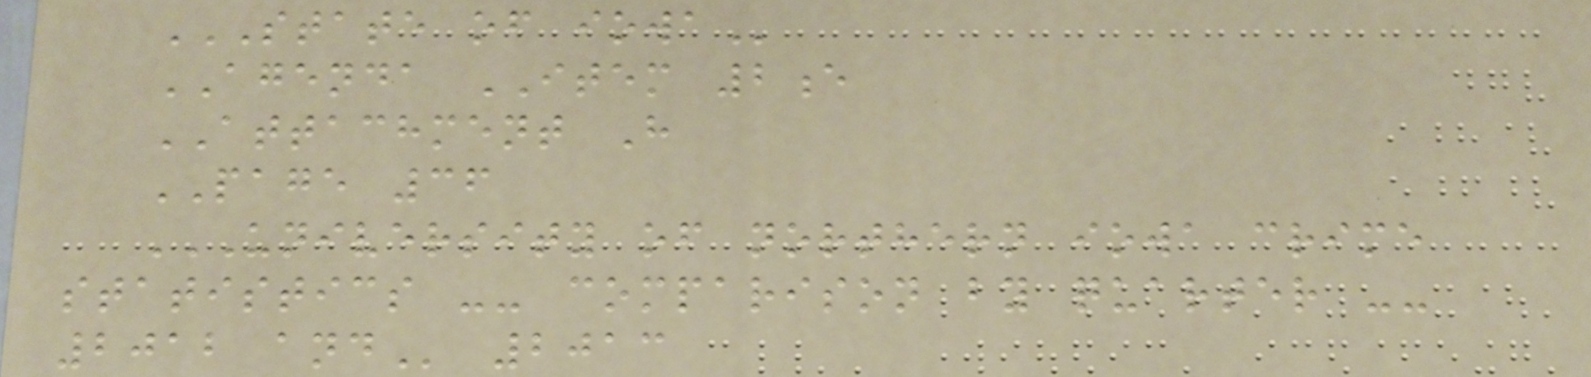STATE OF IOWA
AGENDA ITEM 2e
ATTACHMENT H
PAGE 36
UNIVERSITY OF NORTHERN IOWA CRIME
STATISTICS -- COMPARISON BY QUARTER --
2012 AND 2013
